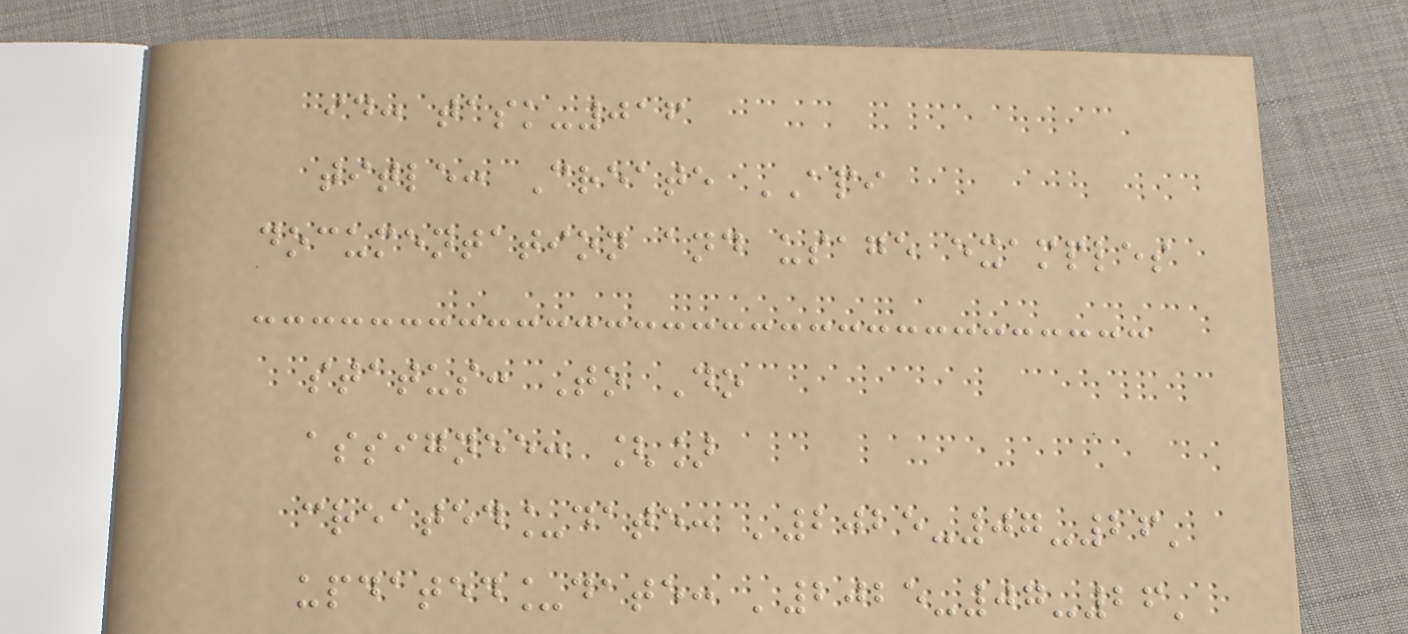id: task-016
title: Create API
documentation and usage examples
status: To Do
assignee: []
created_date: '2025-07-26'
updated_date: '2025-07-26'
